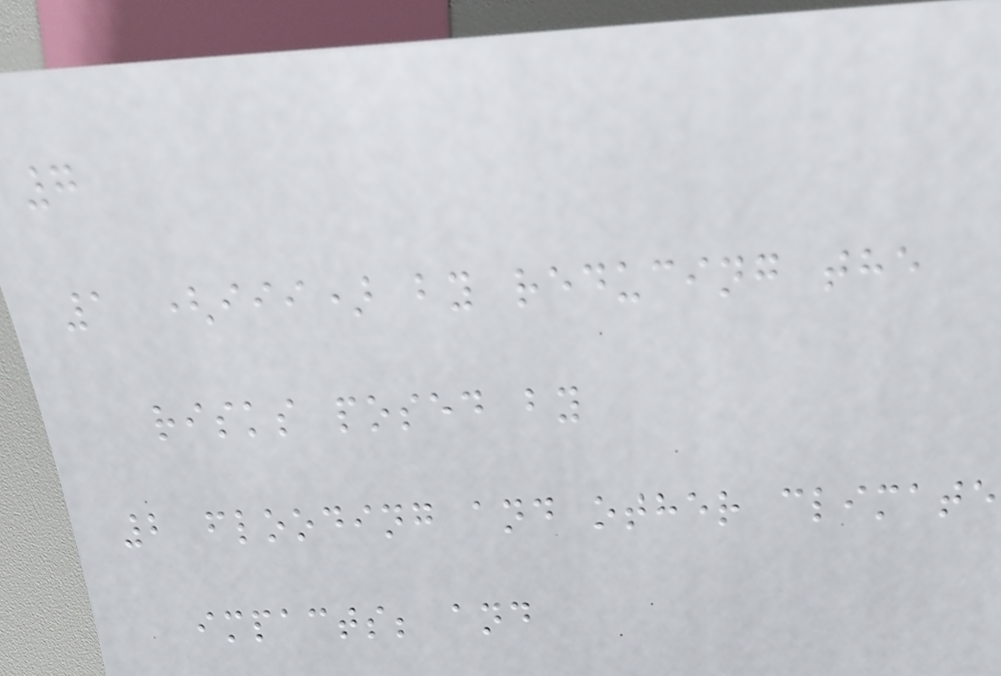7
1 (iii) by reducing the
risks posed by
2 flooding and other climate
impacts; and
